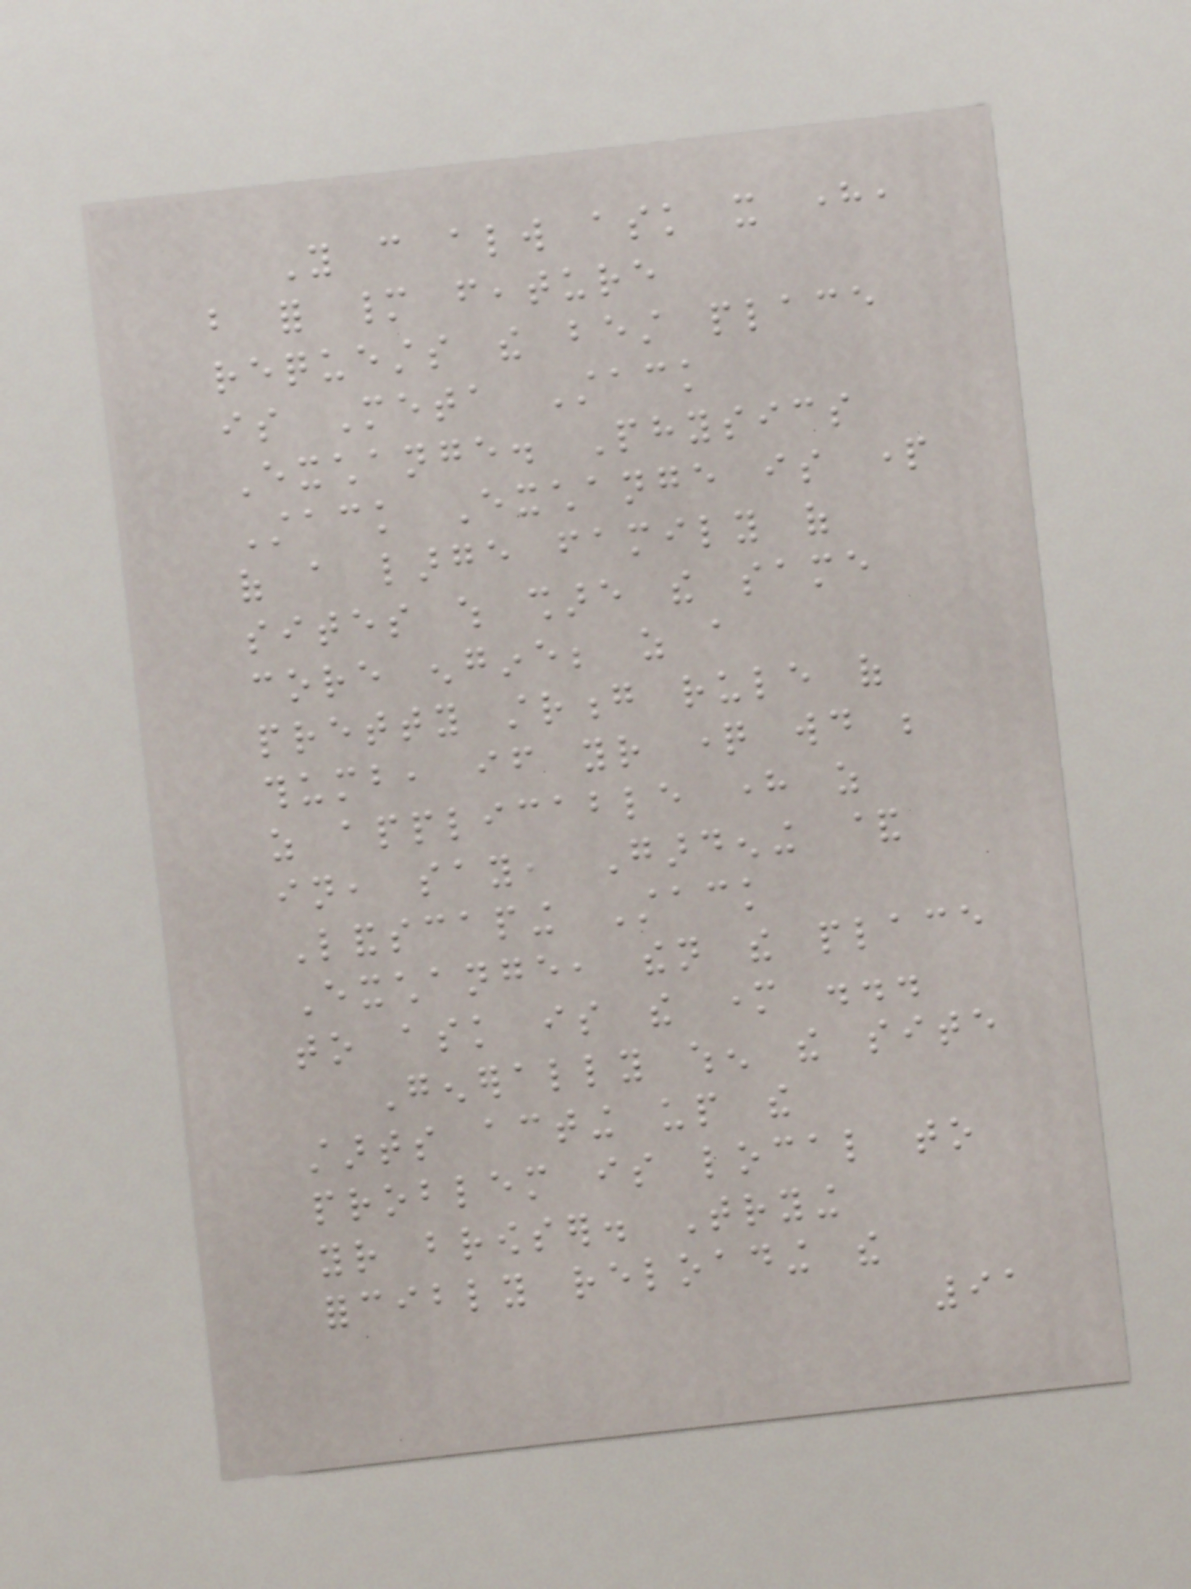You can always ask it here,
but for many feature
requests the best place
is Meta Stack
Exchange. Physics
Stack Exchange is part
of a large family of
sites which share the same
core engine; as a
pretty strong rule of
thumb, if your question would be
as applicable here as
in, say, Gardening &
Landscaping Stack
Exchange, then the place
to ask is the mother ...
Generally when the site
starts acting up the
problem is local to
your browser. Trying
forcibly reloading the
91
